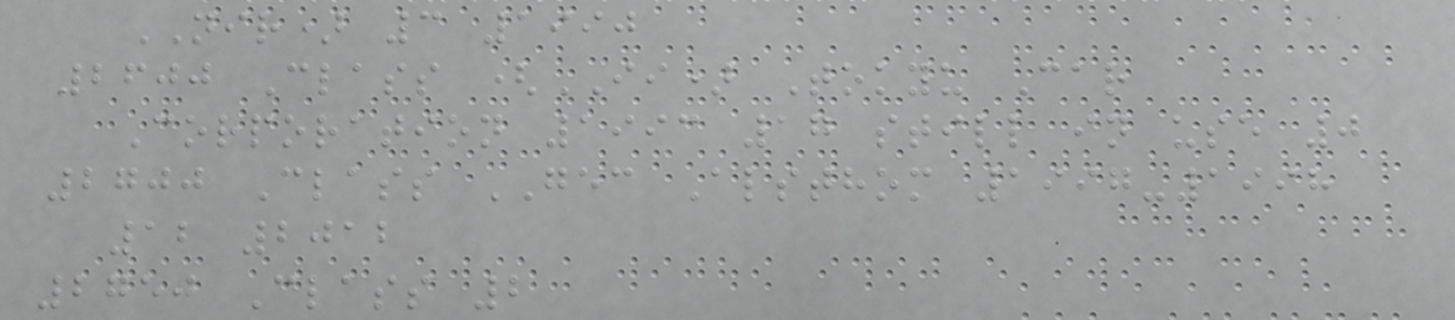NIR) 3 1990
2600 Class (II) Tokyu Car
Corporation 1993 17 still in use 0
2700 Class GEC Alsthom 1997-1998
12 2012
2750 Class 2
